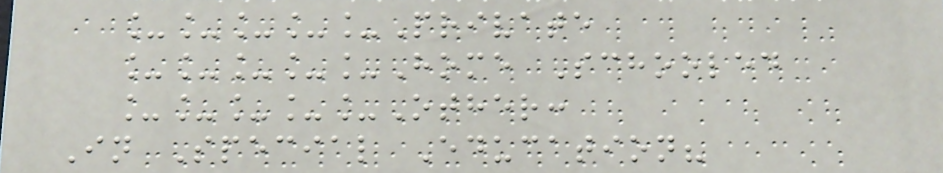_____Private
_____Home Schooled
_____Other:
In Special Education?
